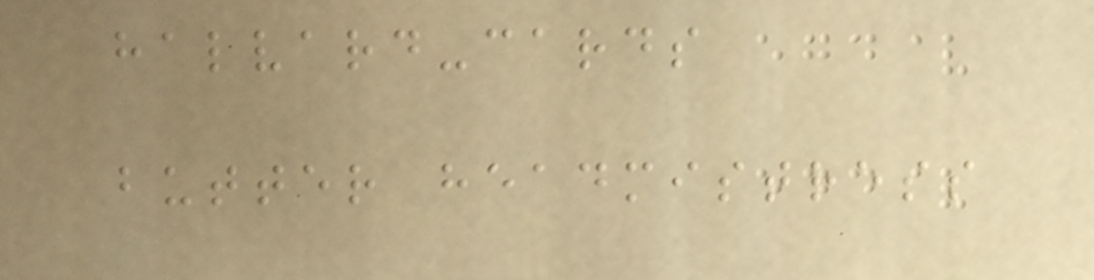halvard-cards
butter headmistress
